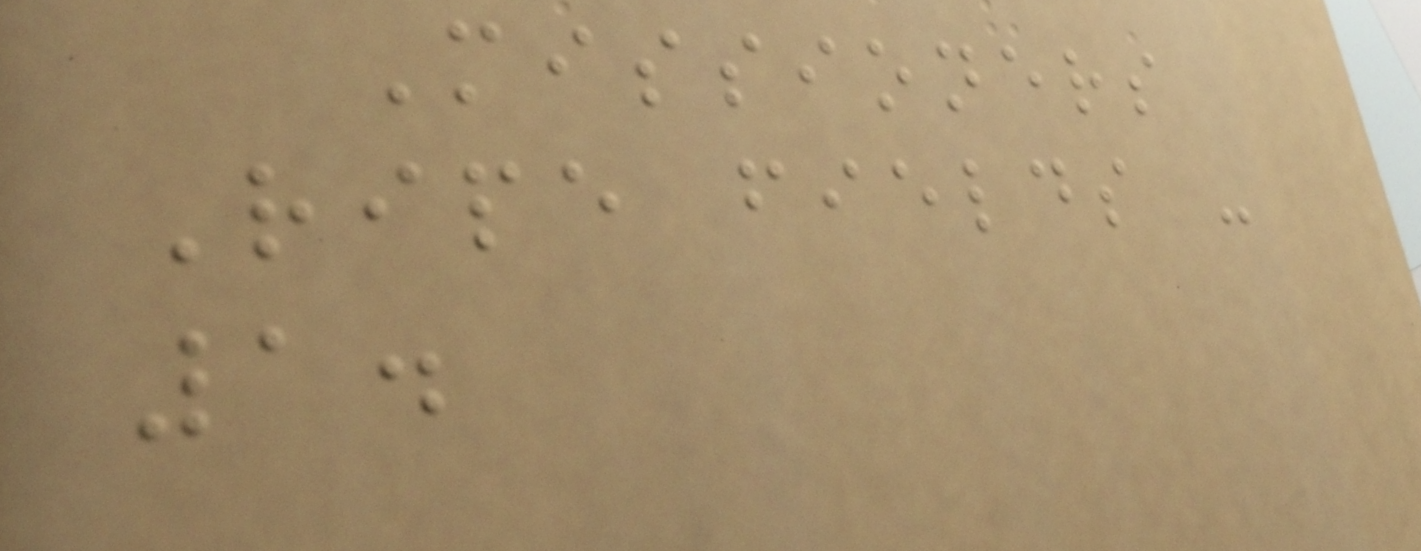Missioners
Ripe fields -
1.
